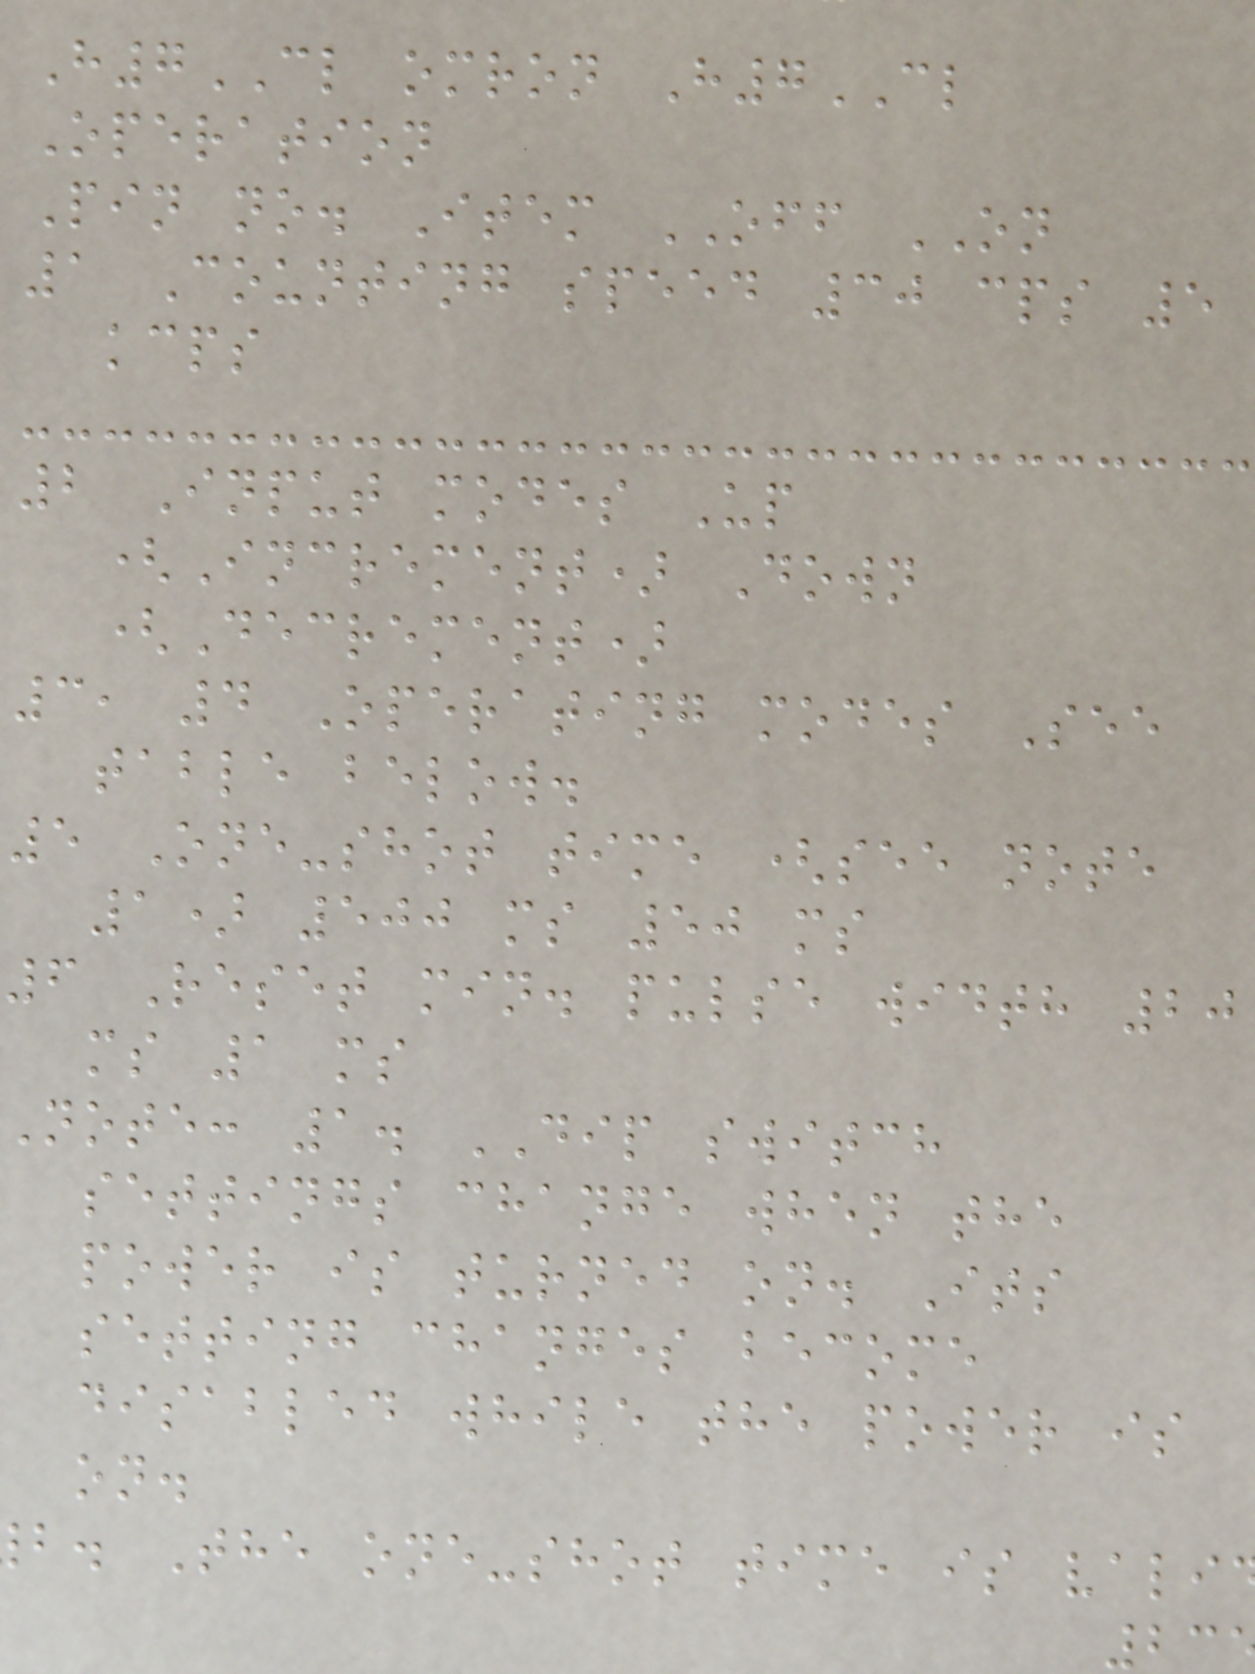H7CL omron H7CL
Operation
Pin no. Item OFF ON
1 Counting speed 30 cps 5
kcps
2 Input modes Up
(Increment) Down
(Decrement)
3, 4 Operating modes See
table below.
5 One-shot time (see note
1) 500 ms 50 ms
6 Reset min. pulse width 20
ms 1 ms
Note: 1. DIP switch
settings change when the
power is turned on. Its
setting changes become
disabled while the power is
on.
b. The one-shot time is vali
